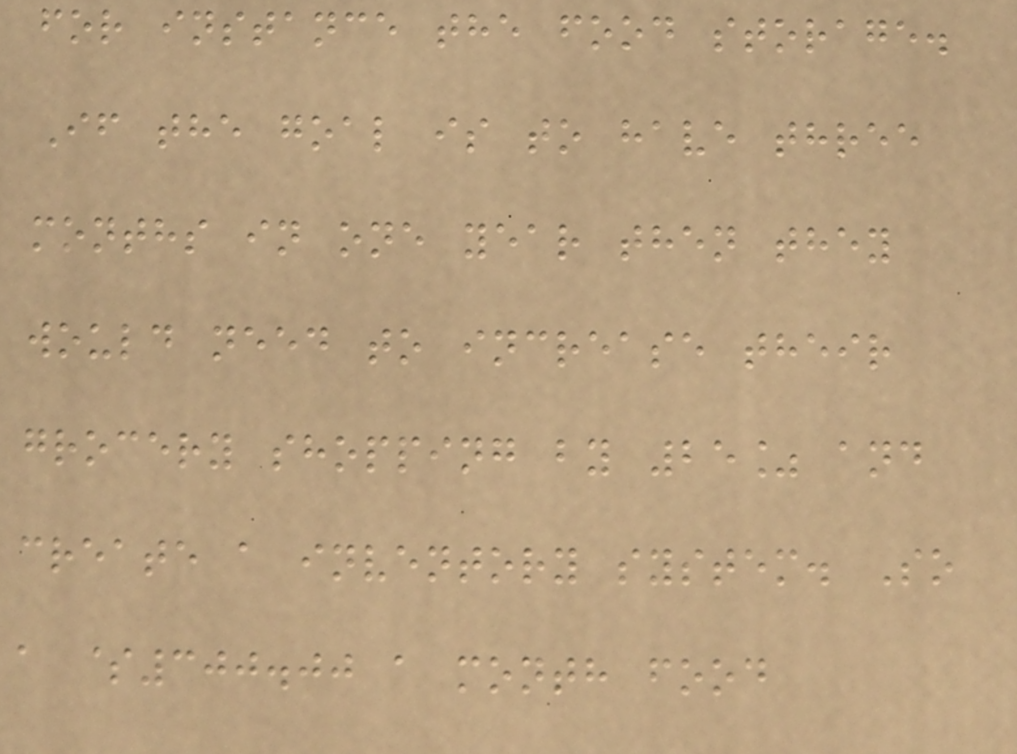for instance the food storage.
If the goal is to have three
months in one year then they
would need to increase their
grocery shopping by 25% and
create a inventory system. So
a $300.00 a month food
